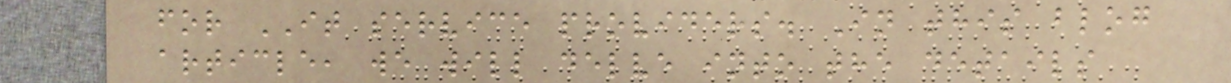for IT service providers. In this blog
article, we will delve into the details
